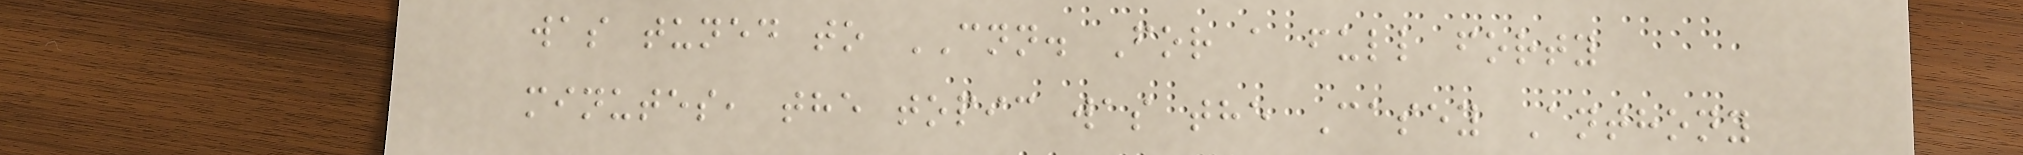was tuned to CNN. For a full forty
minutes, the topic was the Casey Anthony
